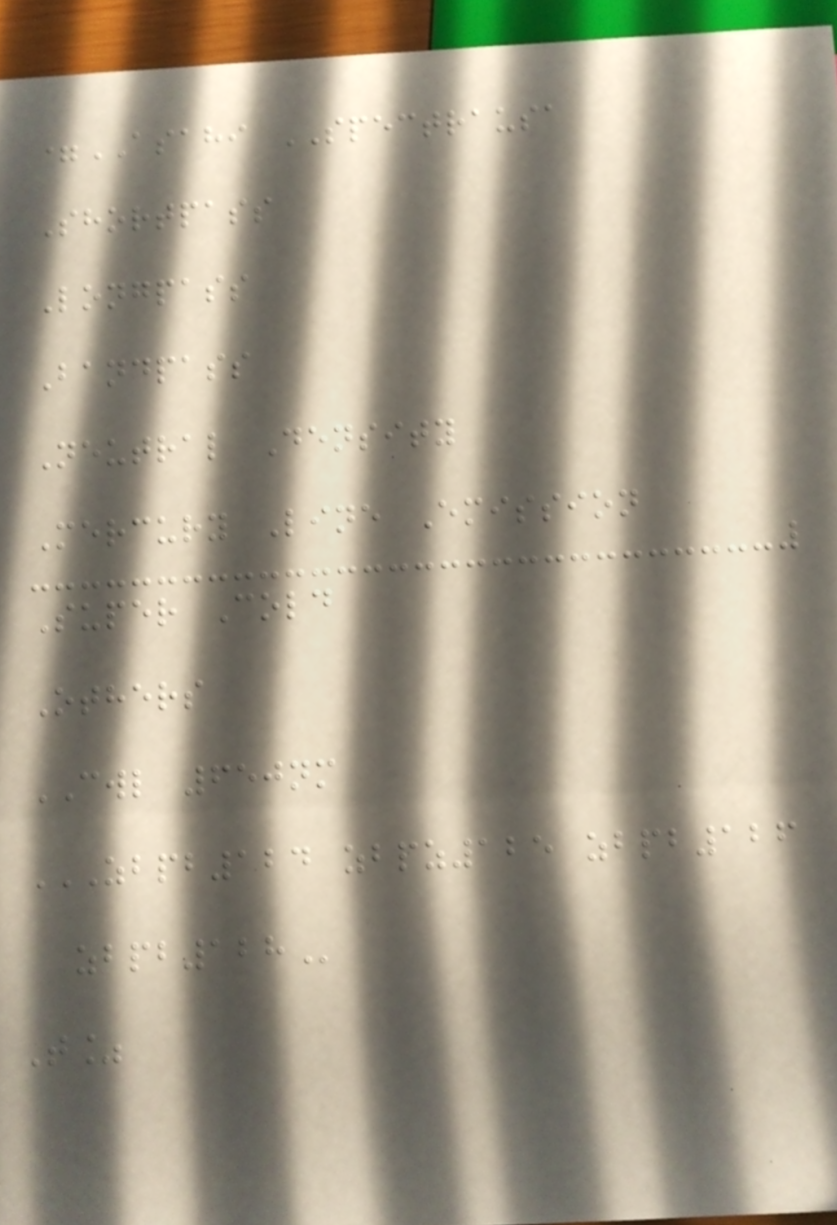=ASAHI SPECTRAUSA
Shortpass
Longpass
Bandpass
Neutral Density
Mercury Line Emission
Super Cold
Others
CWL 650nm
ZBPB124 ZBPZ125 ZBPB126
ZBPB128
T%
